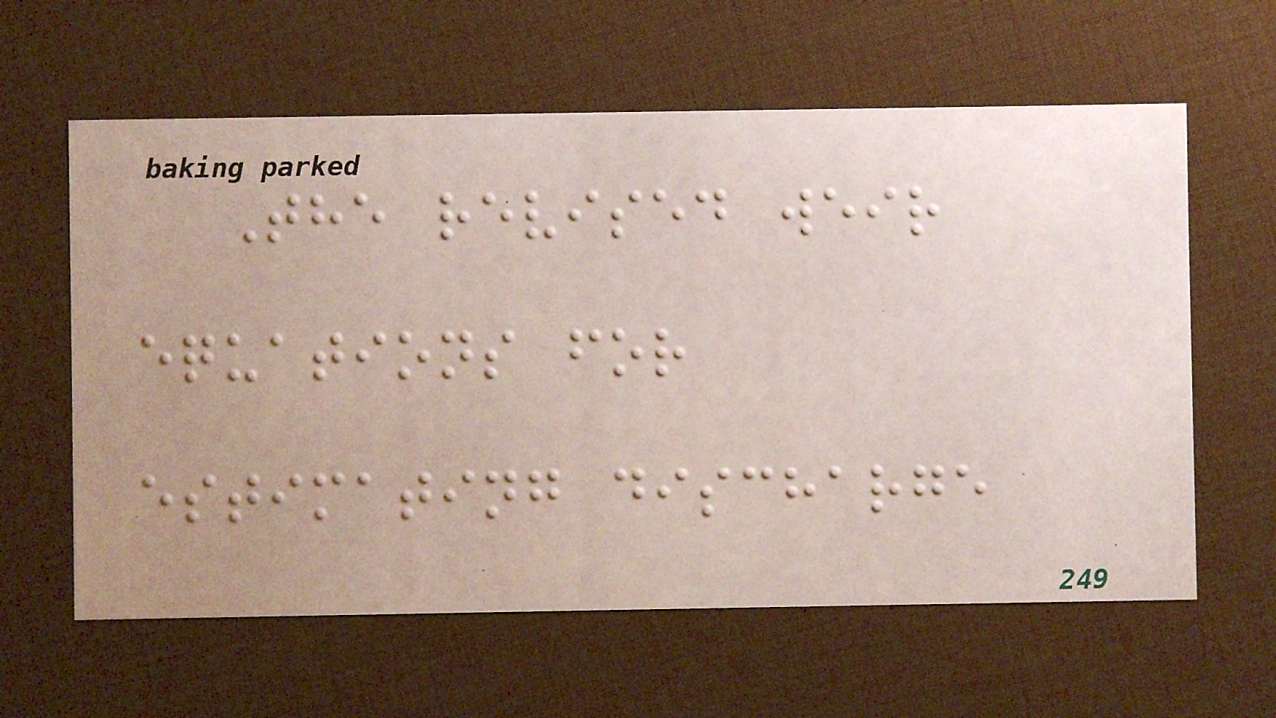The revised weir
equations for
estimating discharge
